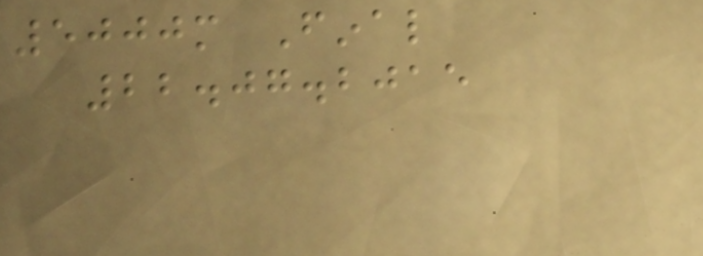5000m Final
22.07.2015
